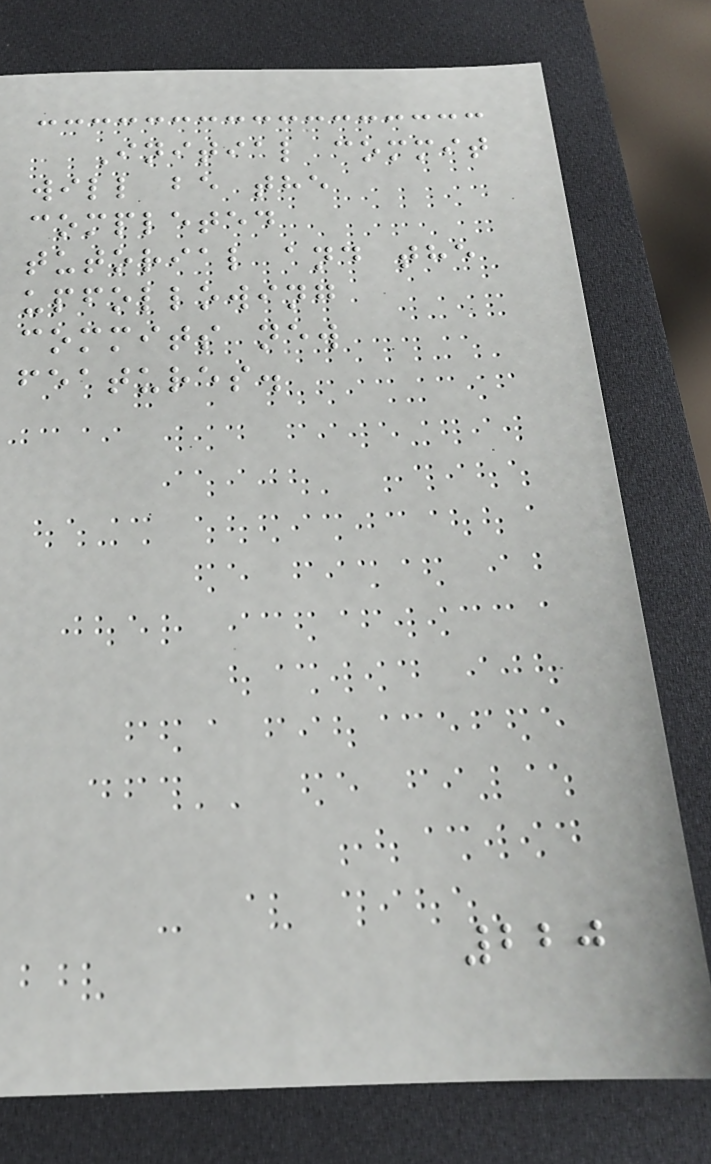Initial commit
will be the
completed
tutorial and the
upfollowing
commits new
features.
220
